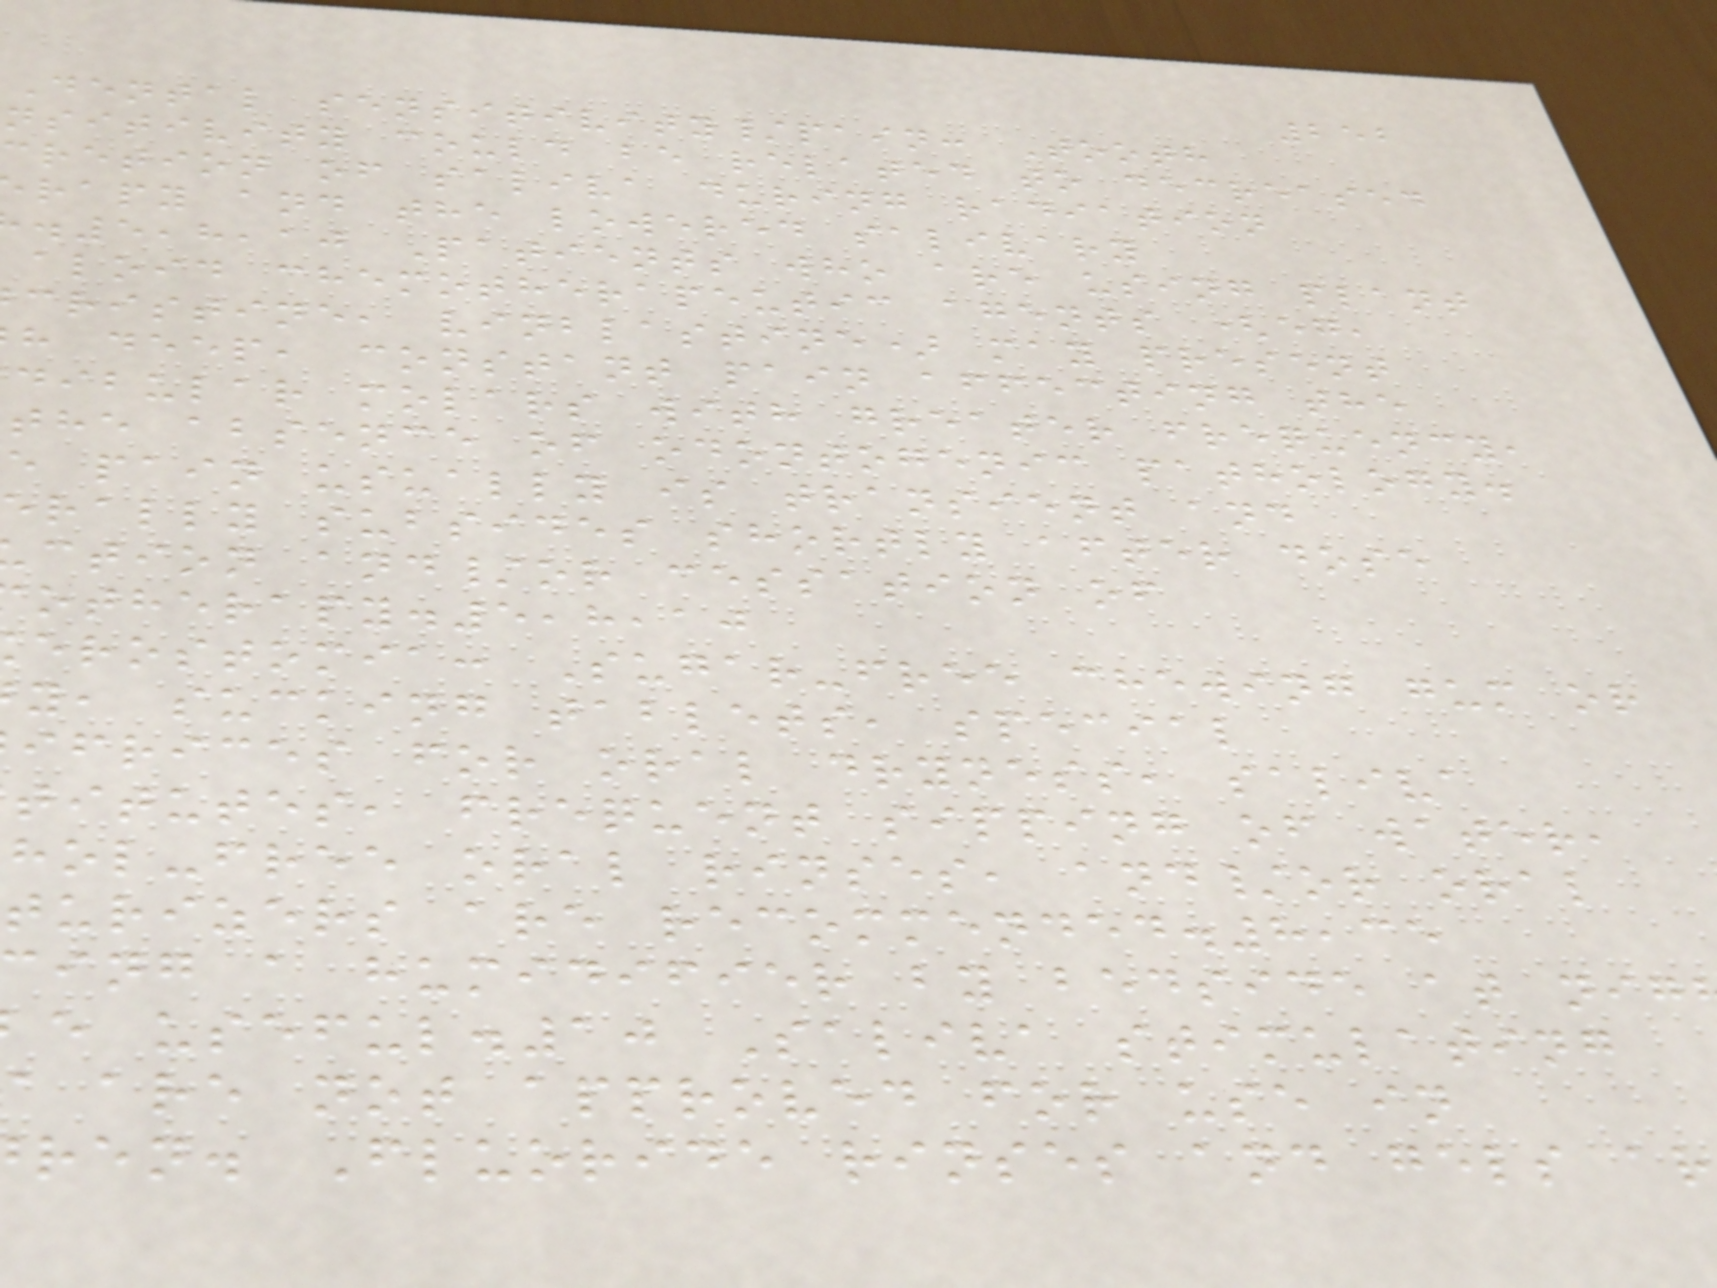252
Dental sensitivity/pain: Tooth
nsitivity could be related to decreased
cretion of saliva during radiation
rapy and the lowered salivary
5,8,10 Patients who are using plant
aloid chemotherapeutic agents (eg,
cristine, vinblastine) may present
h deep, constant pain affecting the
dibular molars with greater frequency,
the absence of odontogenic pathology.
e pain usually is transient and
rally subsides shortly after dose
ction and/or cessation of
otherapy.5,8,10
erostomia: Sugar-free chewing gum or
y, sucking tablets, special
ifrices for oral dryness, saliva
titutes, frequent sipping of water,
hol-free oral rinses, and/or oral
turizers are recommended.8,35
ing a humidifier by bedside at nig
e useful.10 Saliva stimulating
are not approved for use in
ren. Fluoride rinses and gels ar
